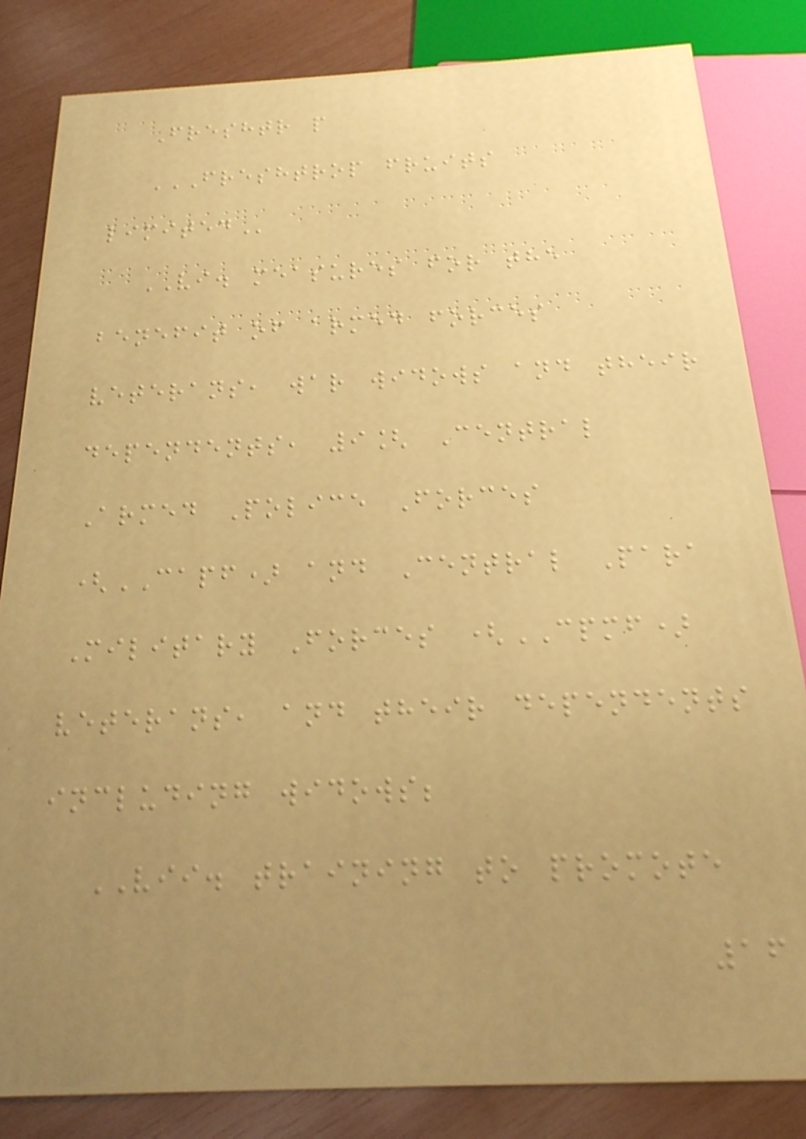Freshtr p
FRESHTROP FRUITS
LIMITED
VI. measures for the
benefit of armed forces
veterans, war widows and their
dependents, 9[ Central
Armed Police Forces
(CAPF) and Central Para
Military Forces (CPMF)
veterans, and their dependents
including widows;
VII. training to promote
16
